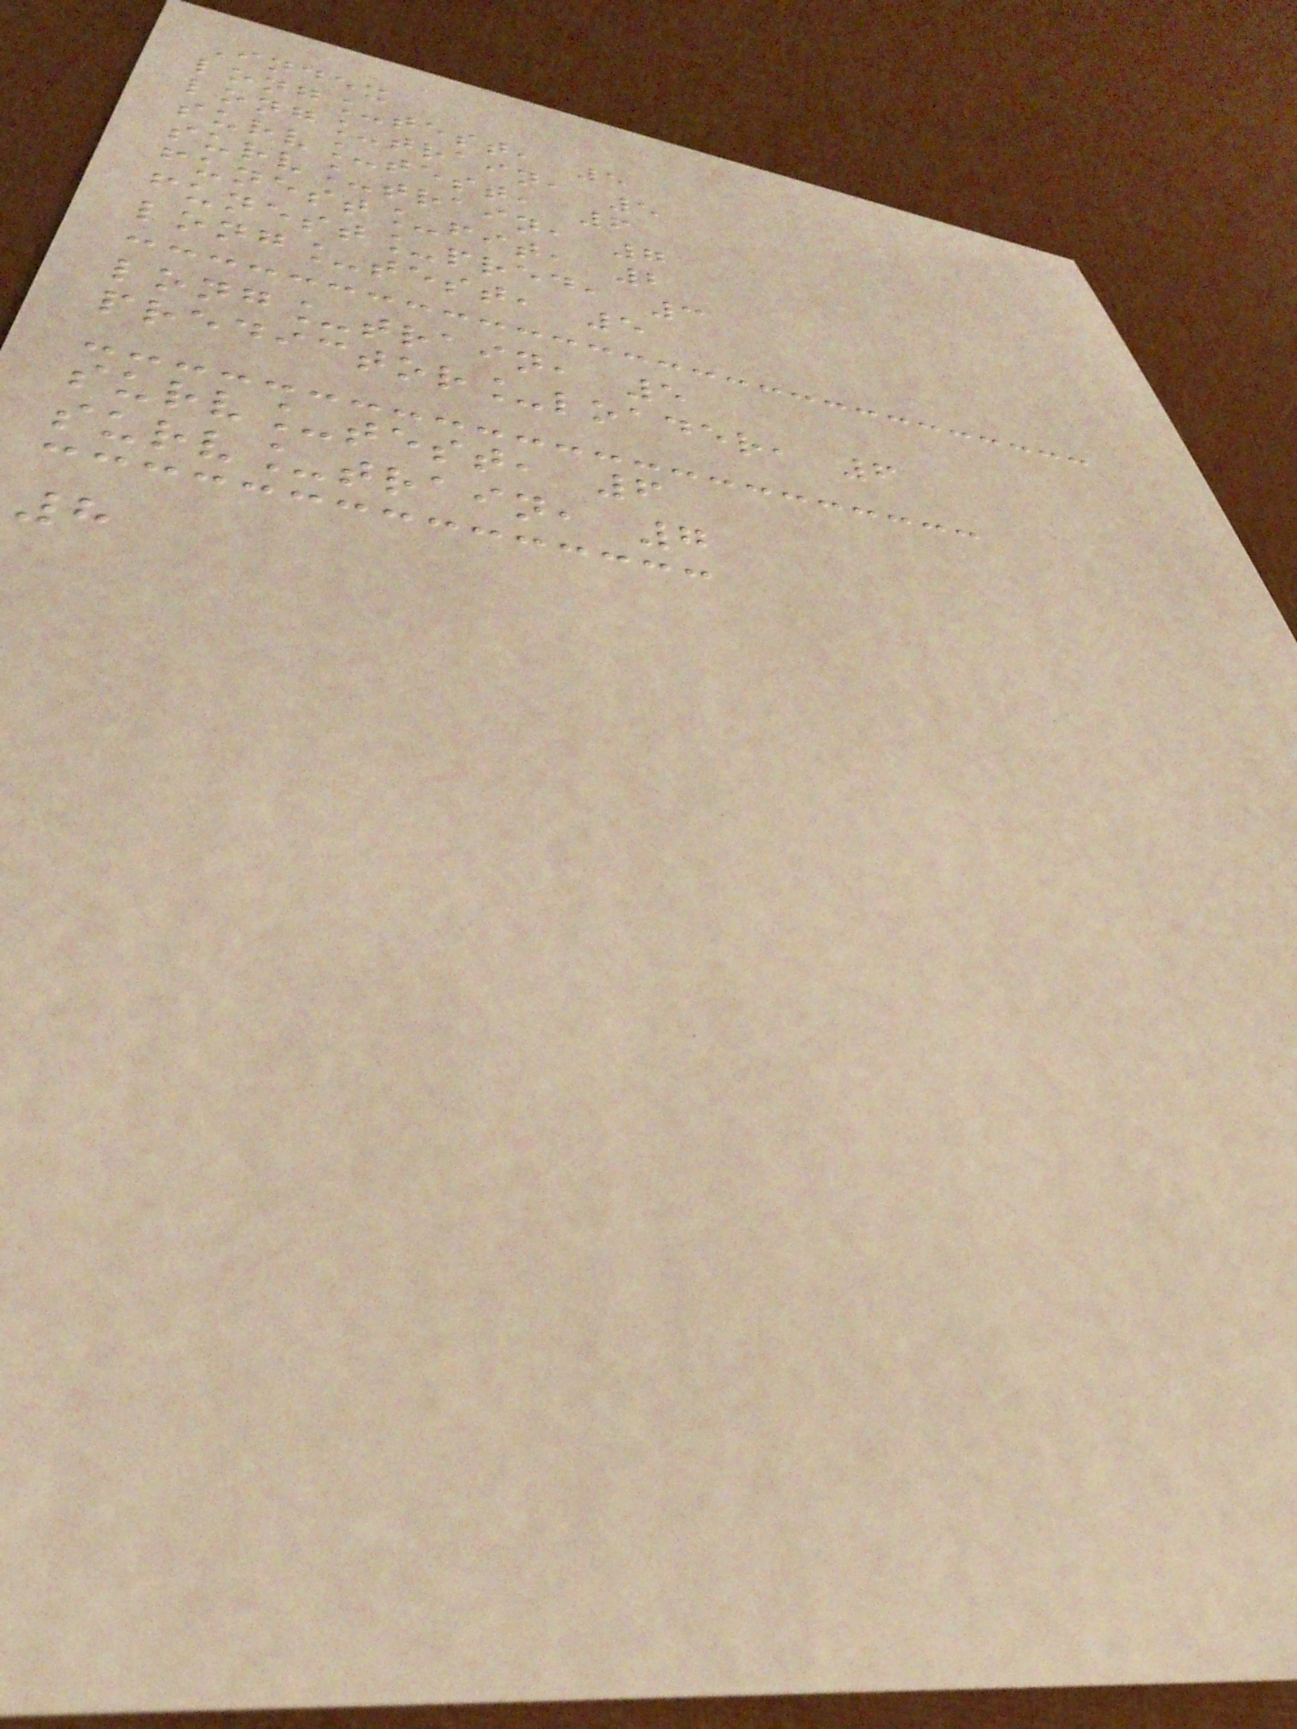Index
long_test, 5
long_train, 5
surv_test, 6
surv_train, 7
funest_fit, 2
funest_pred, 3
long_test, 5
long_train, 5
predictor_loader, 6
surv_test, 6
surv_train, 7
8
